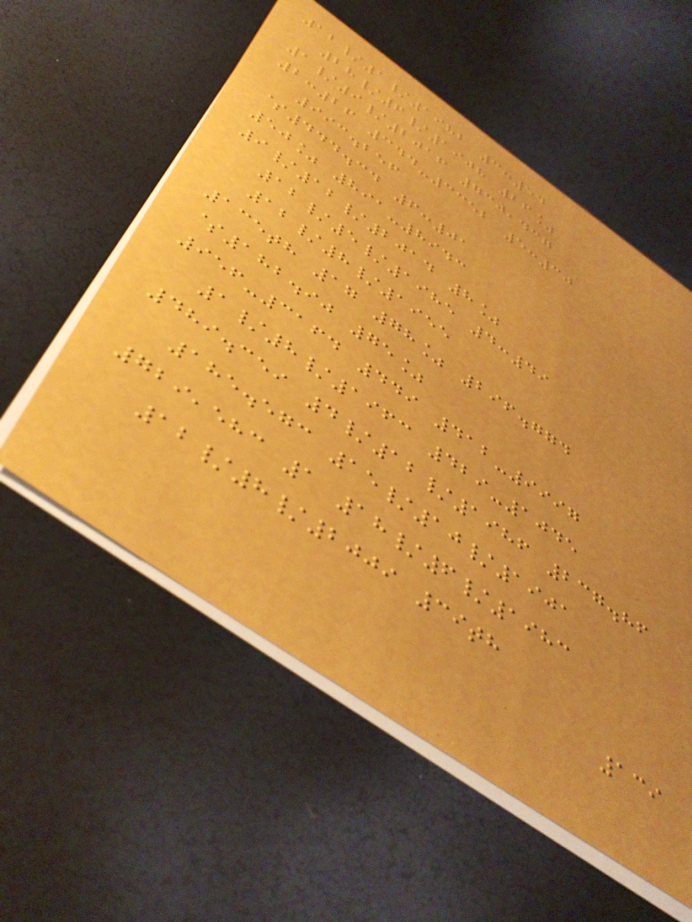12/1/1982 3:54
28/6/1908 26%
1/9/2016 730,437
2:26 344-3352 5:30
993.256
$444.34 6:01
50% 891-8943
9/12/2014 8%
12/5/1985 4:49
12/8/1955
135th 17 78% 296.774
$182.90 75%
956-3164 449 412-9997
1/8/1963 429-1045
489.359 4/12/1986 237.86
185.573 15/10/1901
729,583 1 18/6/1983
12/8/2009 39th
139
